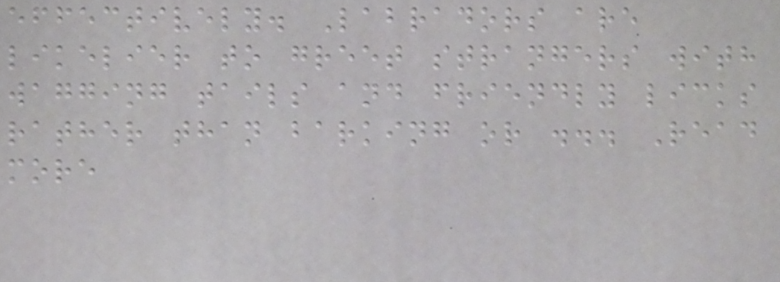effectively. Labradors are
likelier to greet strangers with
wagging tails and friendly licks
rather than barking or ... Read
more
